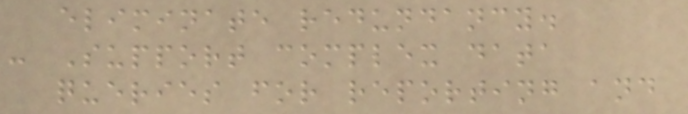eliminate redundancy.
- Support complex data
queries for reporting and
